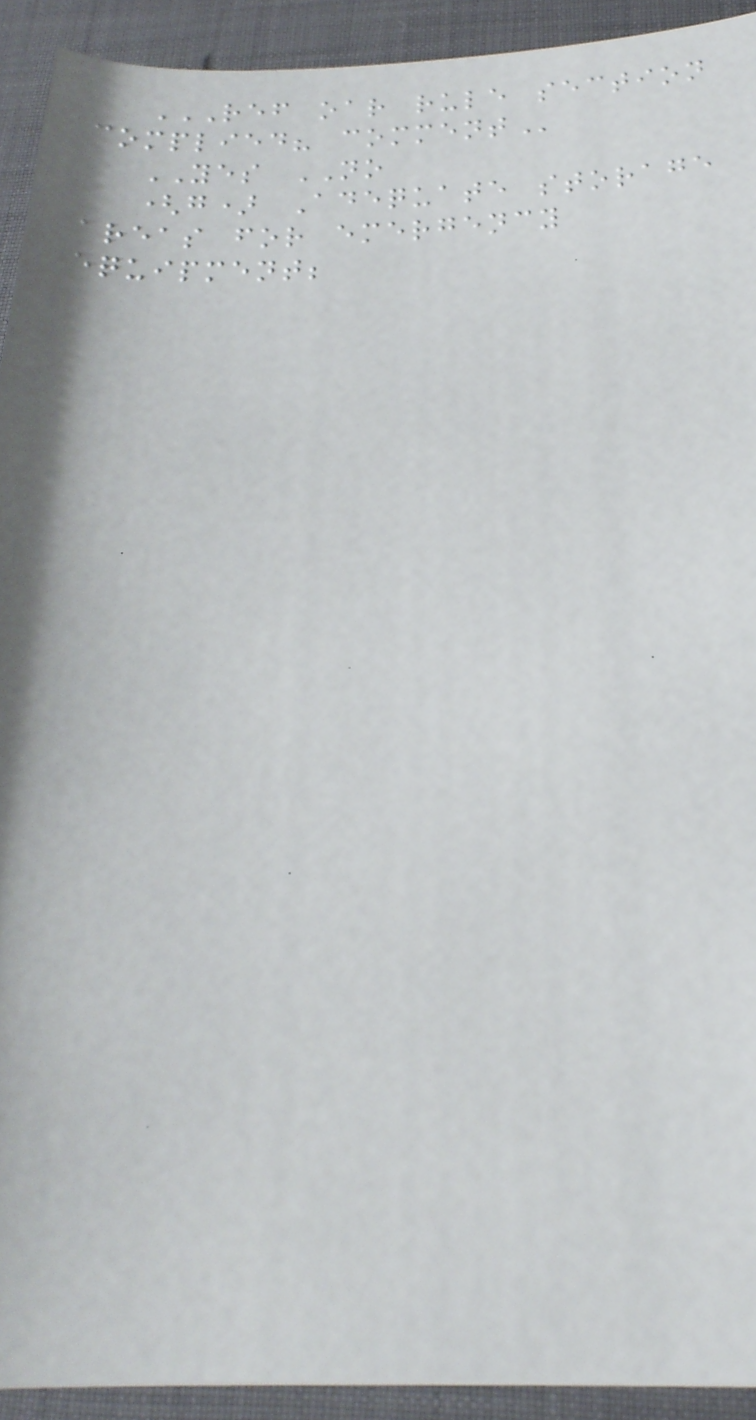REF OAR RULE SECTION
COMPLIED? COMMENT
YES NO
(g) Adequate storage
areas for emergency
equipment;
